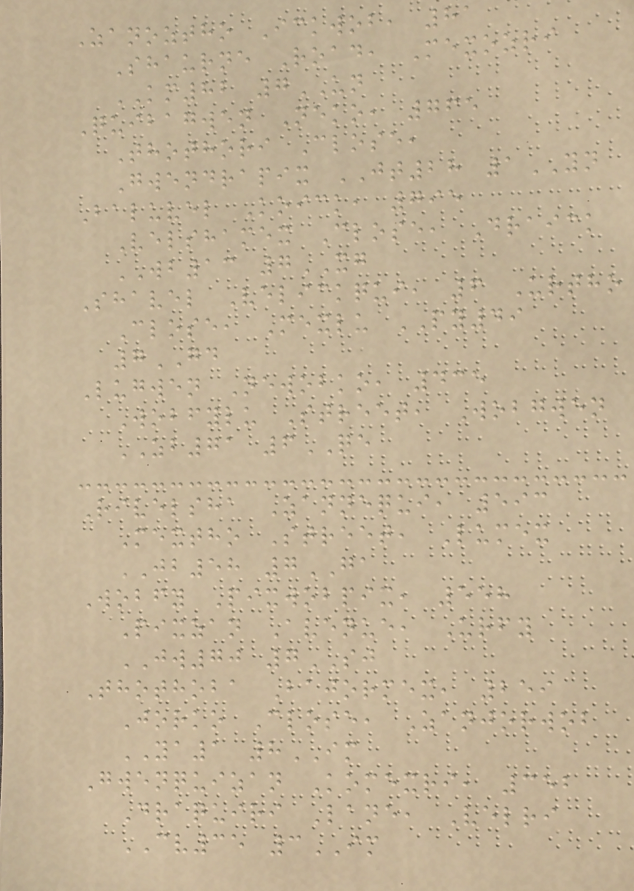Zanoztho Ickwob, 81
Shaurne Road, Mexozri
KM82 7UN
Quibagwen Neko, 765
Thothori Close,
Gwendrapix JT28 1YN
Baluvel Koick, 795
Velshamex Close, Draick
WB13 7XG
Shavel Velickqui, 6 Urtho
Close, Mexlu PY49
7GD
Lugwen Newobko, 435
Wobfylu Street, Wobgwen
ZB71 6QE
Rivelsha Zannequi, 593
Mextho Street, Lumex
JB58 7GA
Wobfy Pixwobpix, 558
Pixzan Avenue, Urfy
JW70 7SJ
Thothoba Bajormex, 259
Jorko Close, Zanjorwob
YA1 8IM
Gwenquizan Komexri, 352
Draquiri Lane, Velri
CV35 3IM
